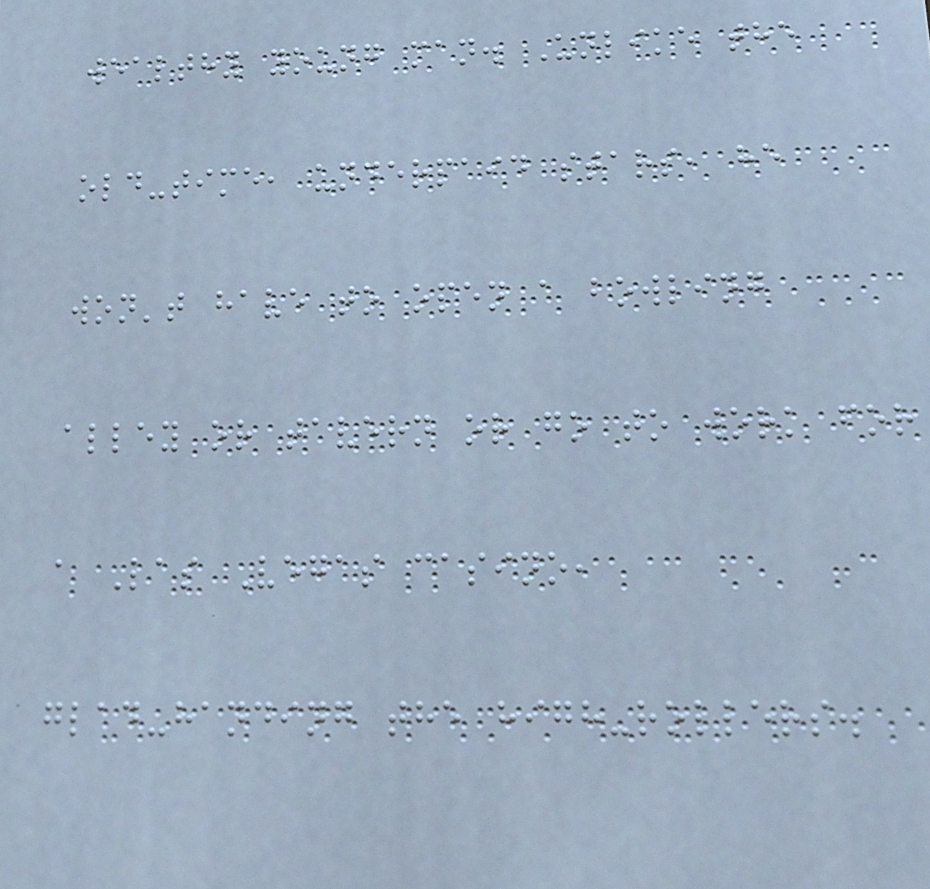wealthy young man. Unlike the
old-time, underpaid stars, he
won't have to open a bowling
alley or tavern or go to work for
a Las Vegas casino,
glad-handing the high-rollers.
